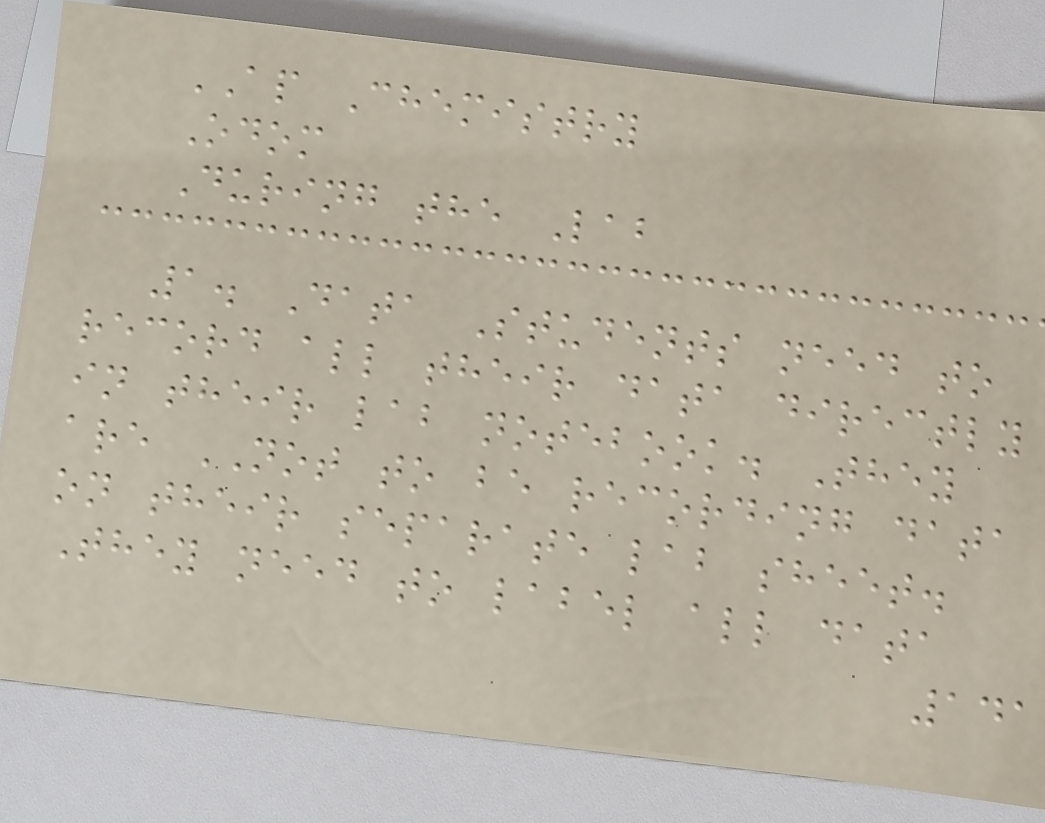AP Chemistry
Odom
During the Lab
1. Data Students need to
record all their data directly
in their lab notebook. They
are NOT to be recording data
on their separate lab sheet.
They need to label all data
141
